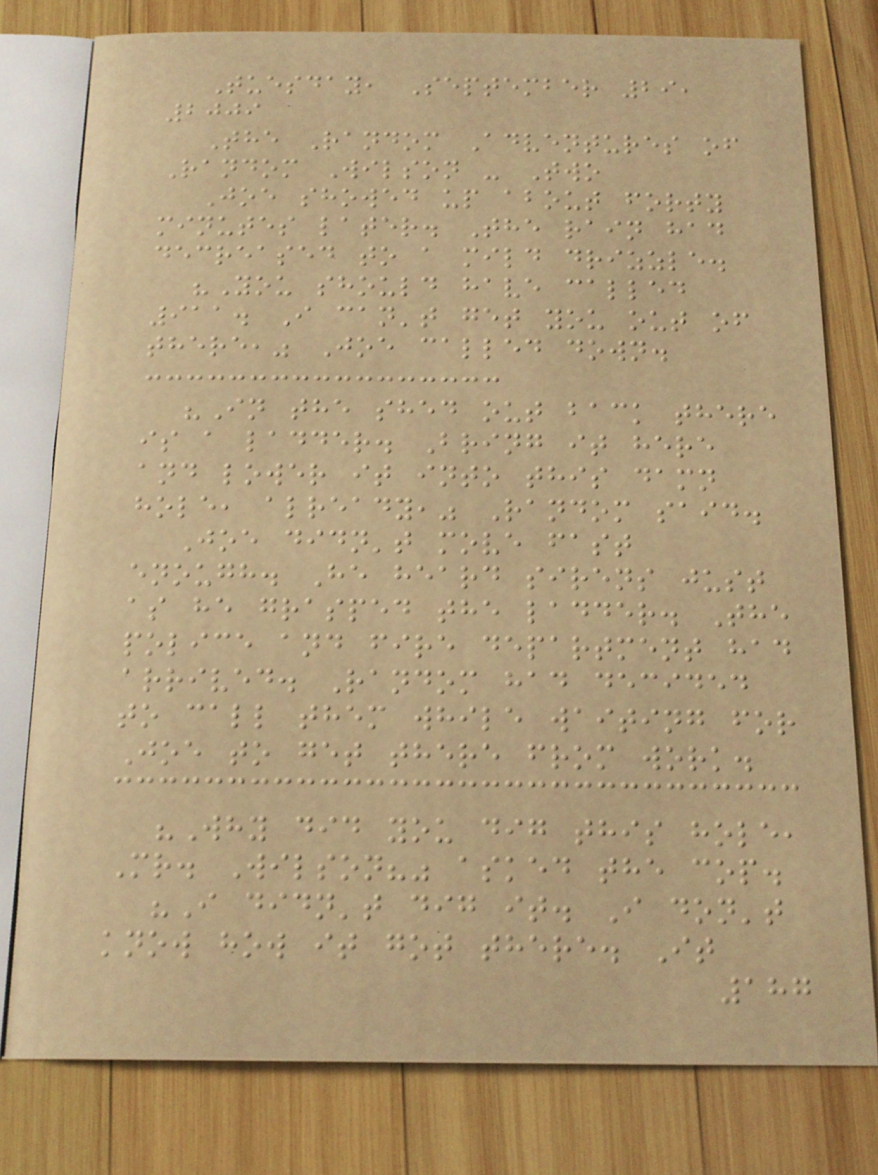Tuesday, September 29,
2009
The Random Adventures of
Random Wilson - Two
Joe showed up about forty
minutes later. The rain had
decreased to a mild drizzle.
"You should have called
911. I can't get you out of
there," Joe called down.
"In the shed out back there
is a ladder. Bring it here
and lower it into this damn
hole, already," Random said.
Joe didn't move fast
enough. He heard sirens just
as he grasped the ladder. The
police and fire department had
arrived. Random had decided
to call them while waiting for
Joe to get there from work.
"Why did you dig this hole,
Mr. Wilson?" asked the cop.
"I didn't dig it. I don't
know how it got there. It
187
